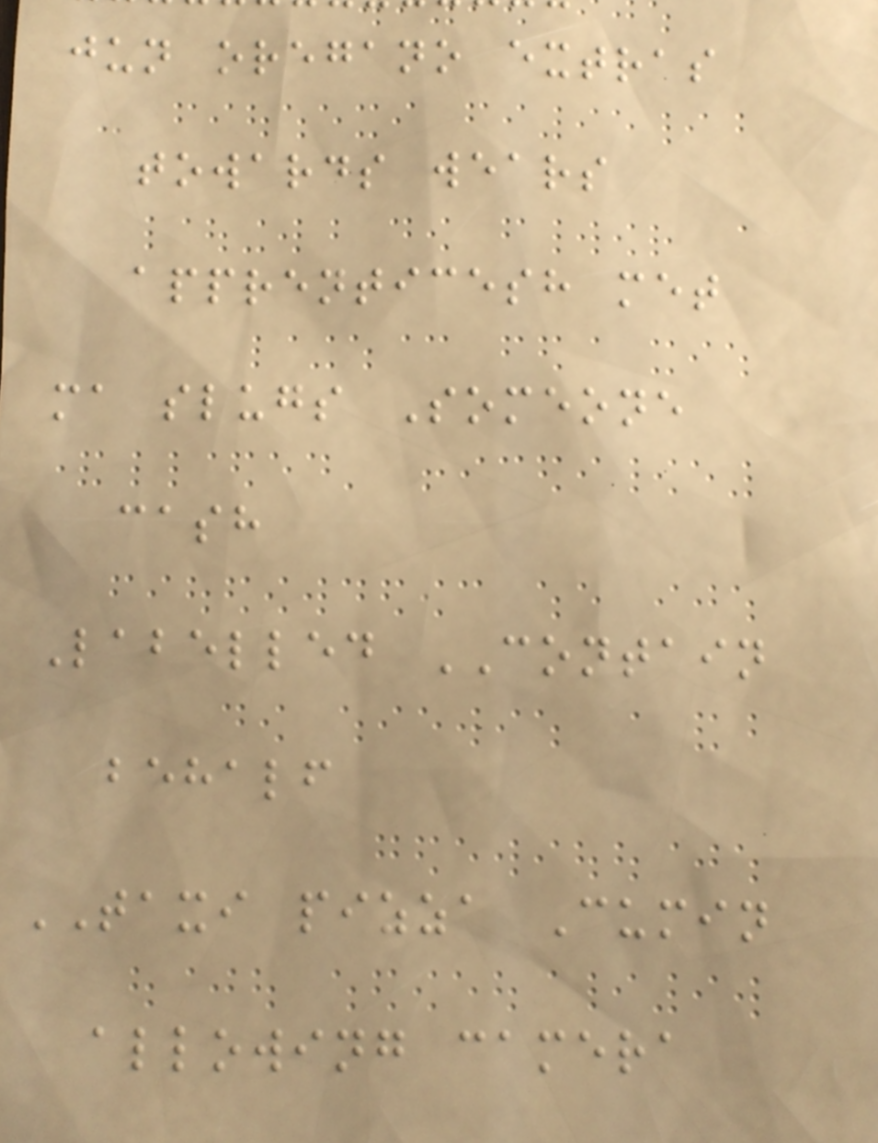jun oregano extras
towards wears
apprenticesh met
ma slugs Someone
cash
Labelled CONTAIN
behalf
TAXI pizza Cumin
allowing camera
